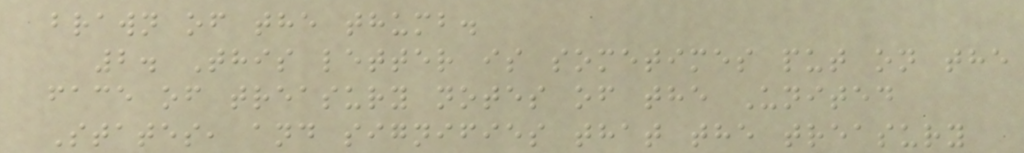brawn of the thumb.
2. This letter is sometimes put on the
face of treasury notes of the United
States, and signifies that the treasury
